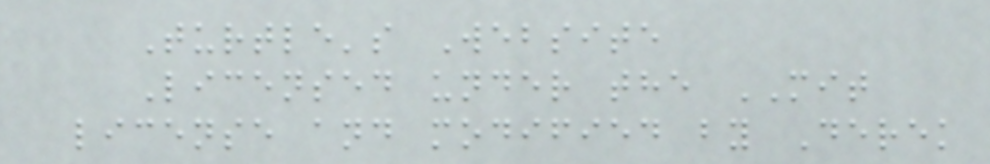Turtle's Website
Licensed under the MIT
license and modified by Derek
